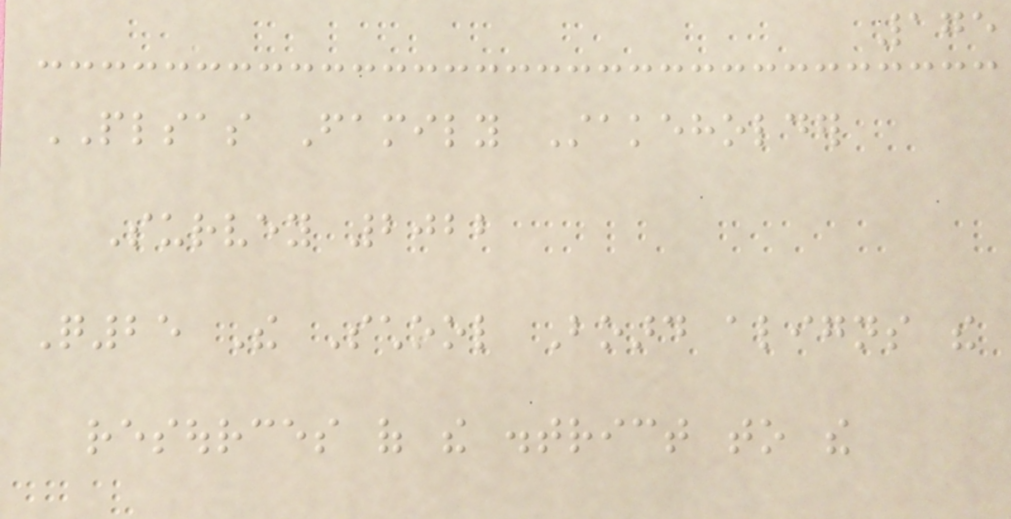175
PLSAS Family Stakeholder
Survey 2022
Q25 The School Board aligns the
resources of the district to the
